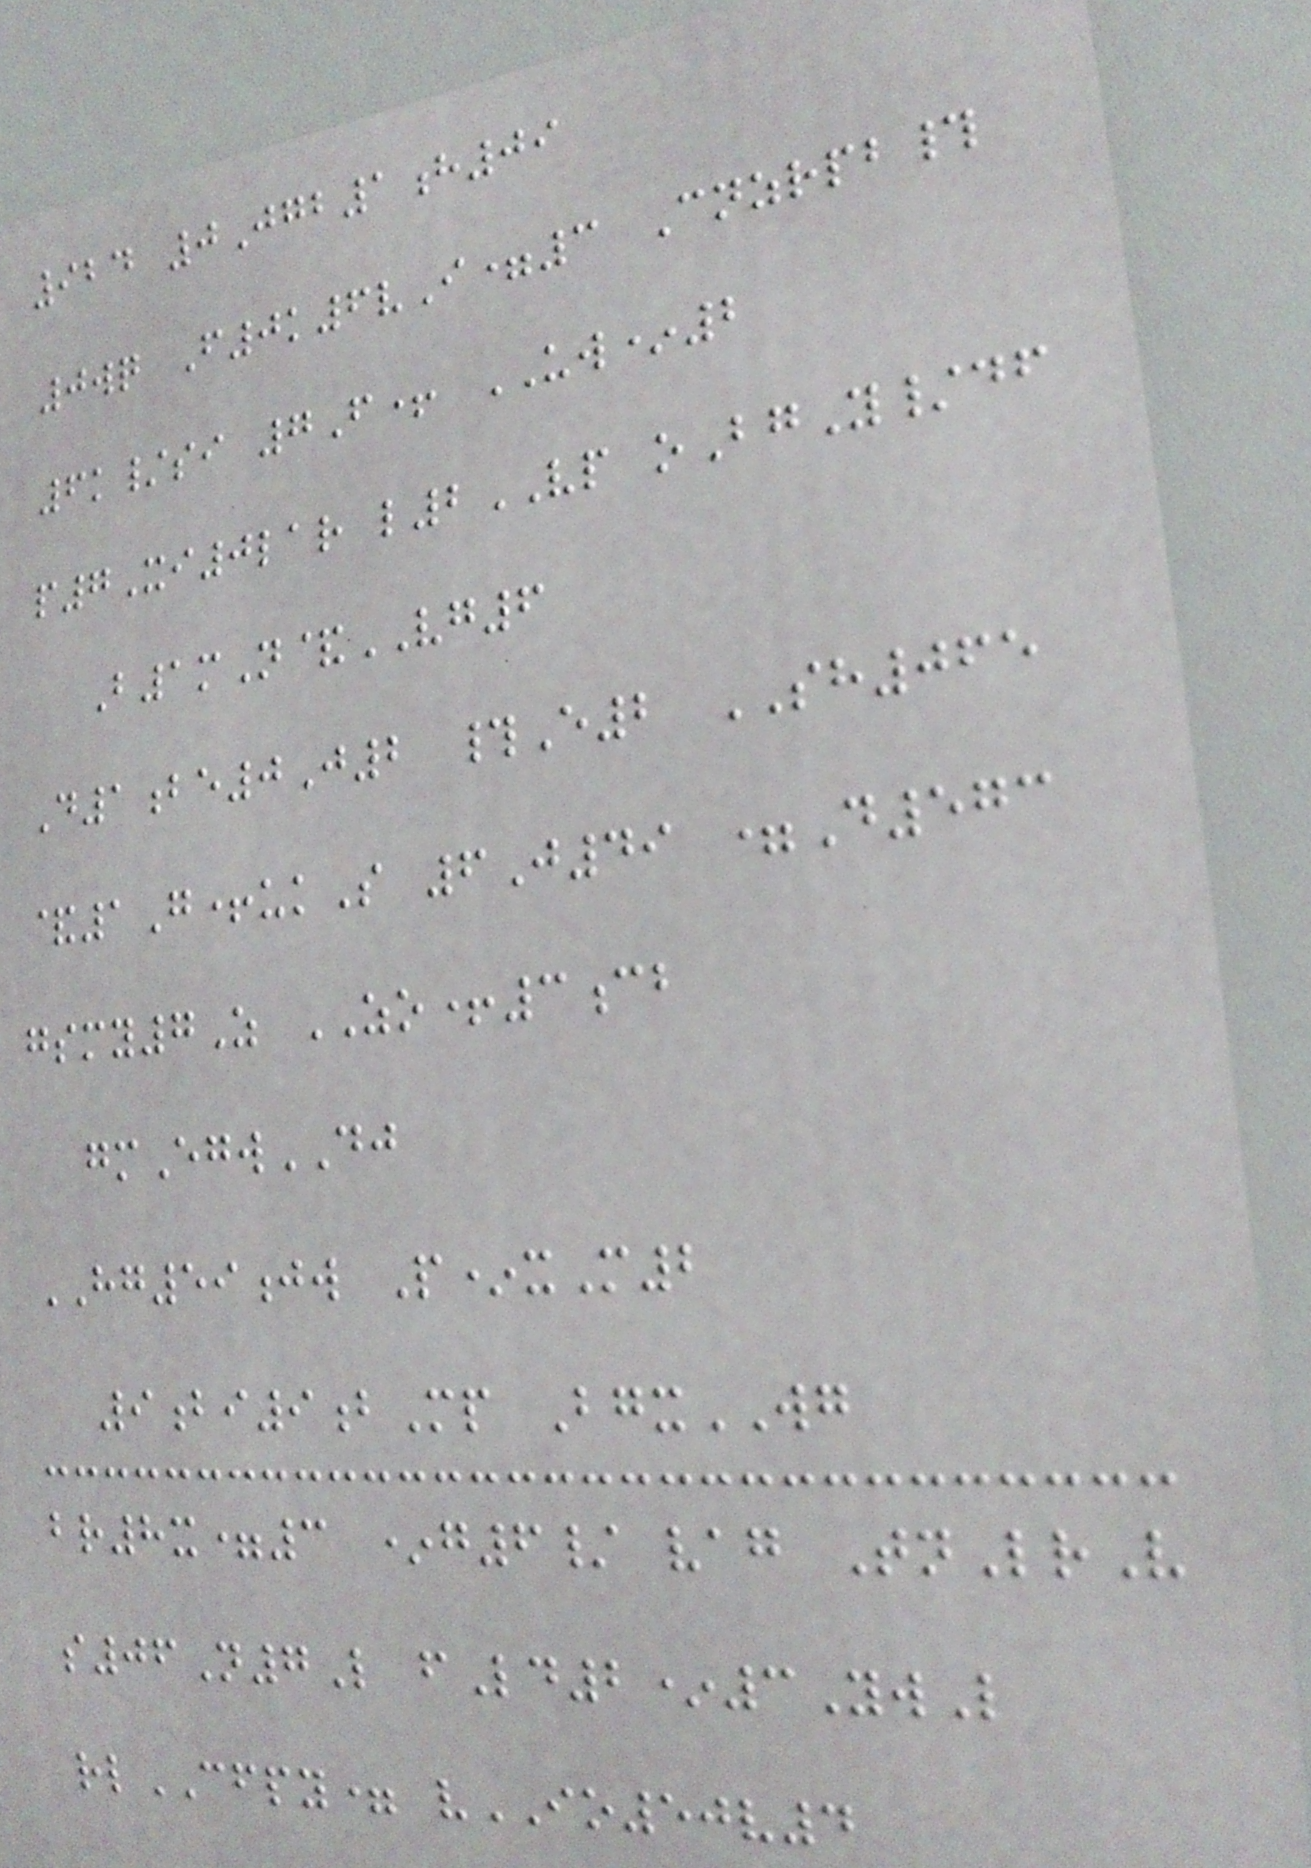924 0Jgb1h09
0wq F0k6vI=3 Cnzrpb#
6k/si 7F+ UW*2
p7Xi0lar l2VP oBgY/df
B1mN&VG6
D1be0J2 #E2 SH065
&1G+ukS 6J49 =D573
gsmy7Z ZO+3cb
gmEgwDJ
HG59jw P*xM2
9bi9bMp BgxWG
br8x=3 *g6/ vag TnLrV
s06N7L fLd2*3YwL
rlCFPY= vIO50v4
